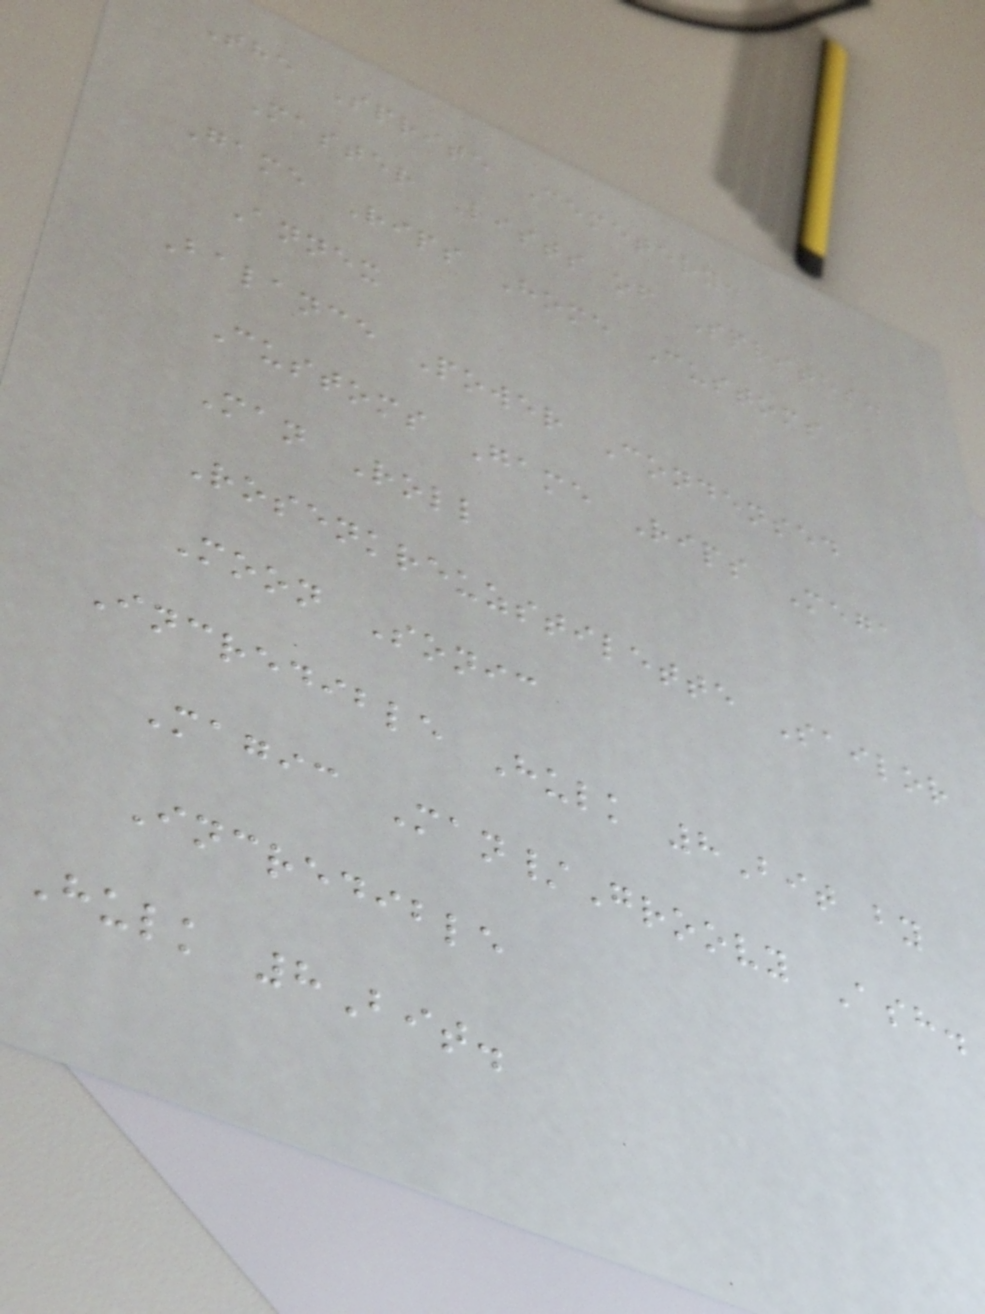The Sprite Cemetery:
Master Lists of Sprites.
Game Rips Home Customs
Annex
Balance Power Condensed
Customs Game Rips Mega
Man Roll
Rosenkreuzstilette Sailor
Moon Sonic
Incredible Hulk 8Bit by
Magic Man/Groovy Ash.
Incredible
Hulk 8Bit.
